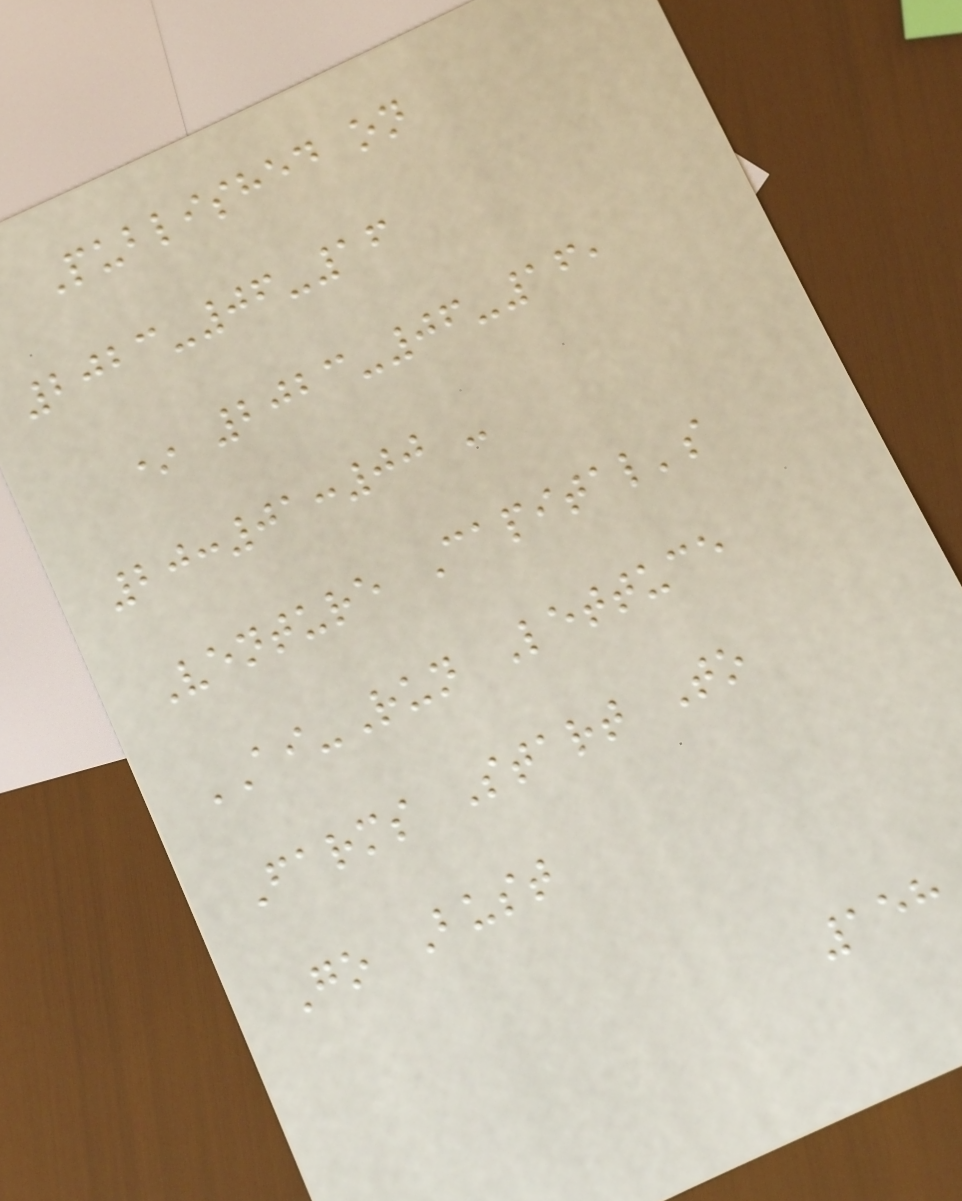Published on
2023-06-16
* 2023-06-16,
20:01:00 -
Venture Capital's
AI-Run Lettuce
Farms Start To
Go Bust
158
